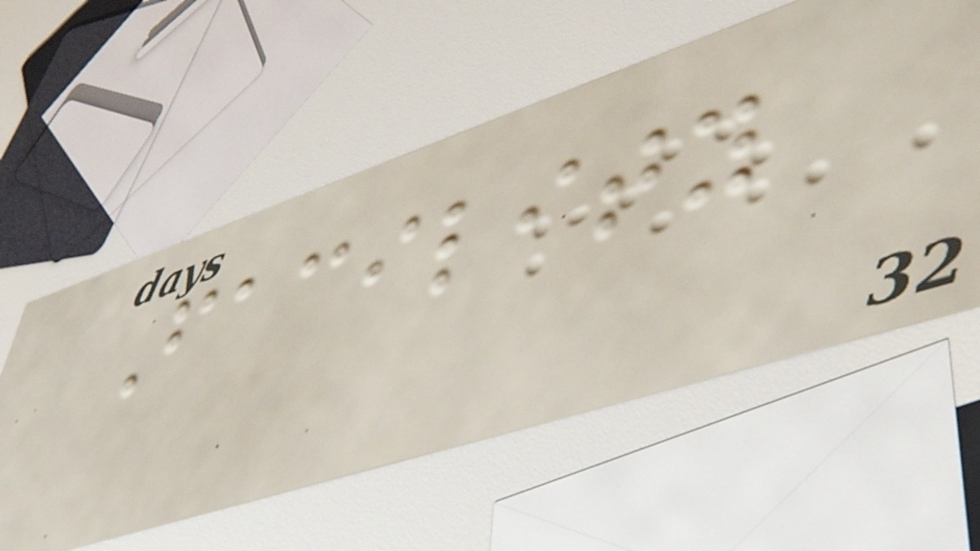Facility
